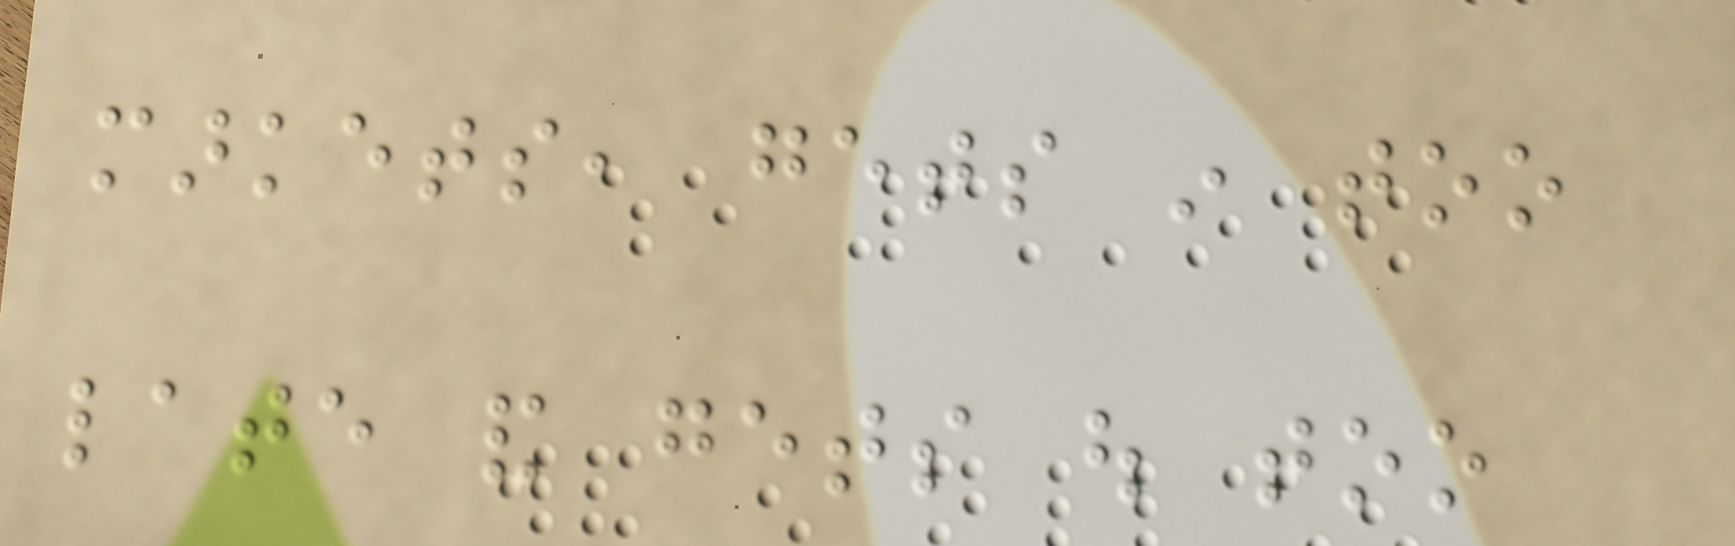markets, gets in too
late and gets out too
